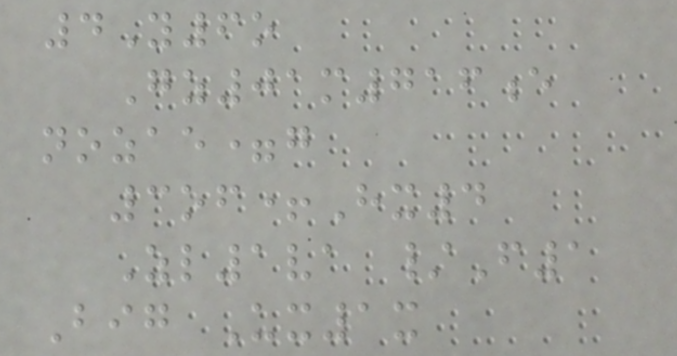4Y6o
Gz01m716e
nozae=g
3of+Hx4
Zl1va /F1
Big Ux1x
